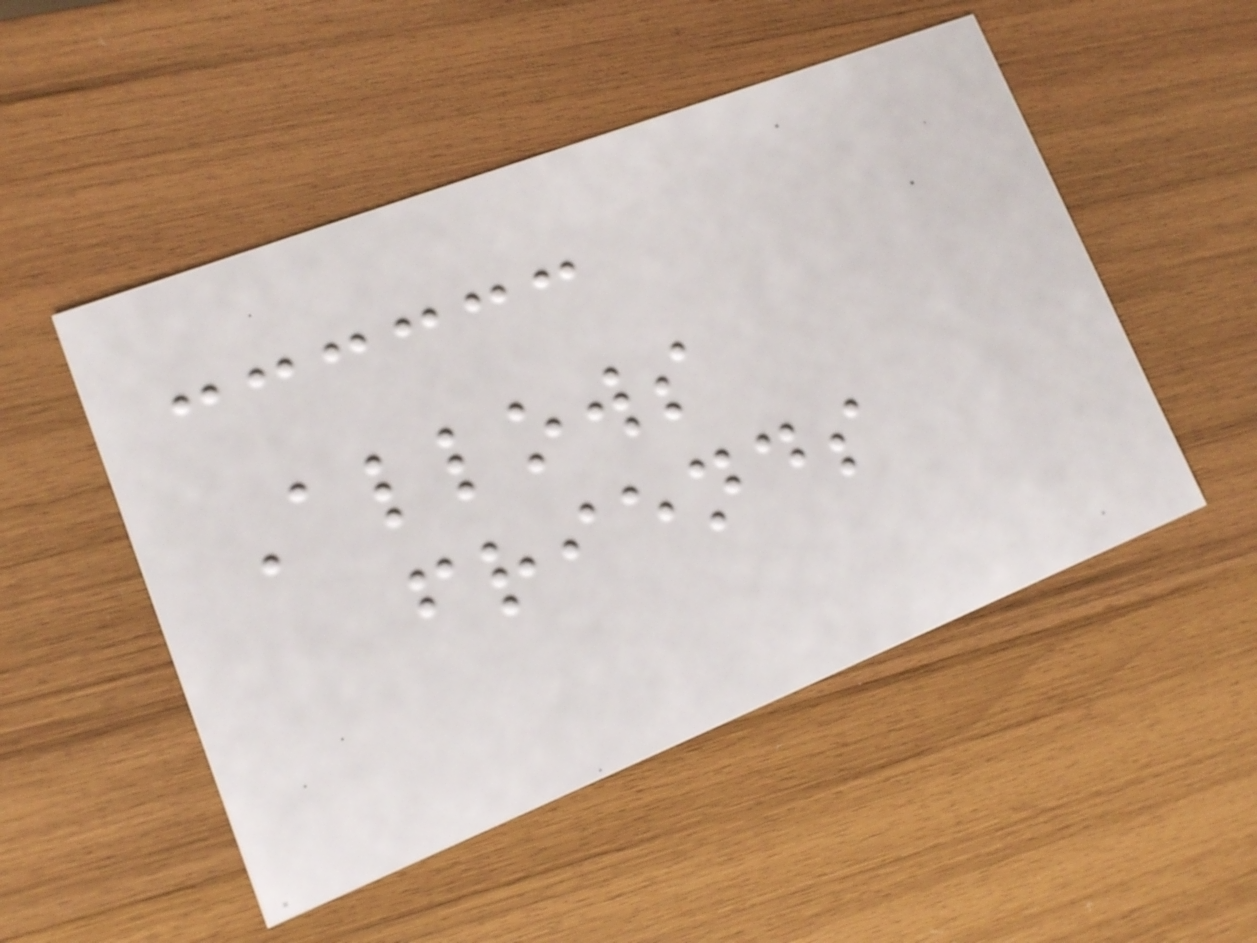Allows
friends
